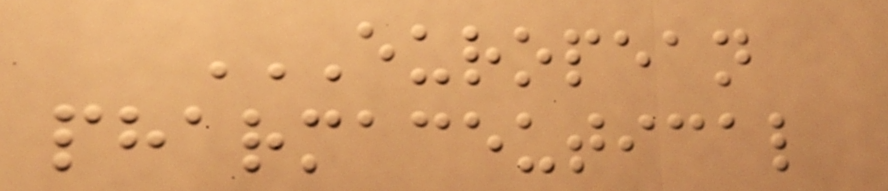EUROPEAN
PHARMACEUTICAL
